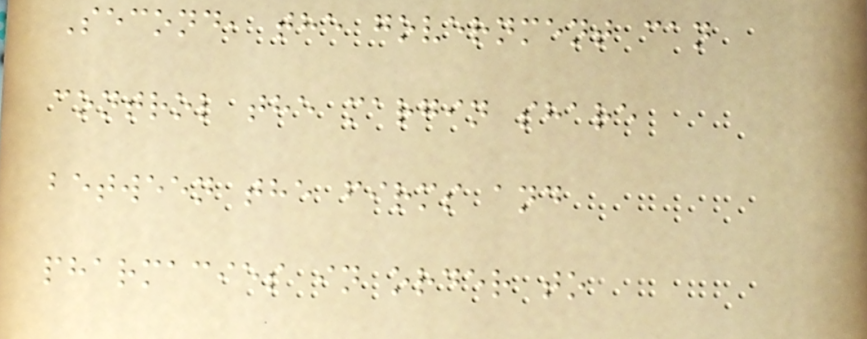Second, the government can
control the margin share
between the firms and
pharmacies in order to
